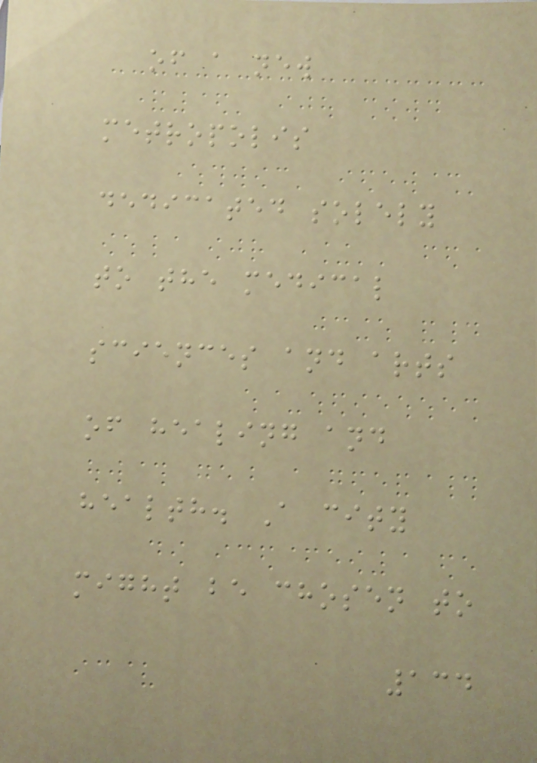of a new
metropolis
dedicated solely
to the medical
sciences and arts
of healing and
health. A city
might be chosen to
134
